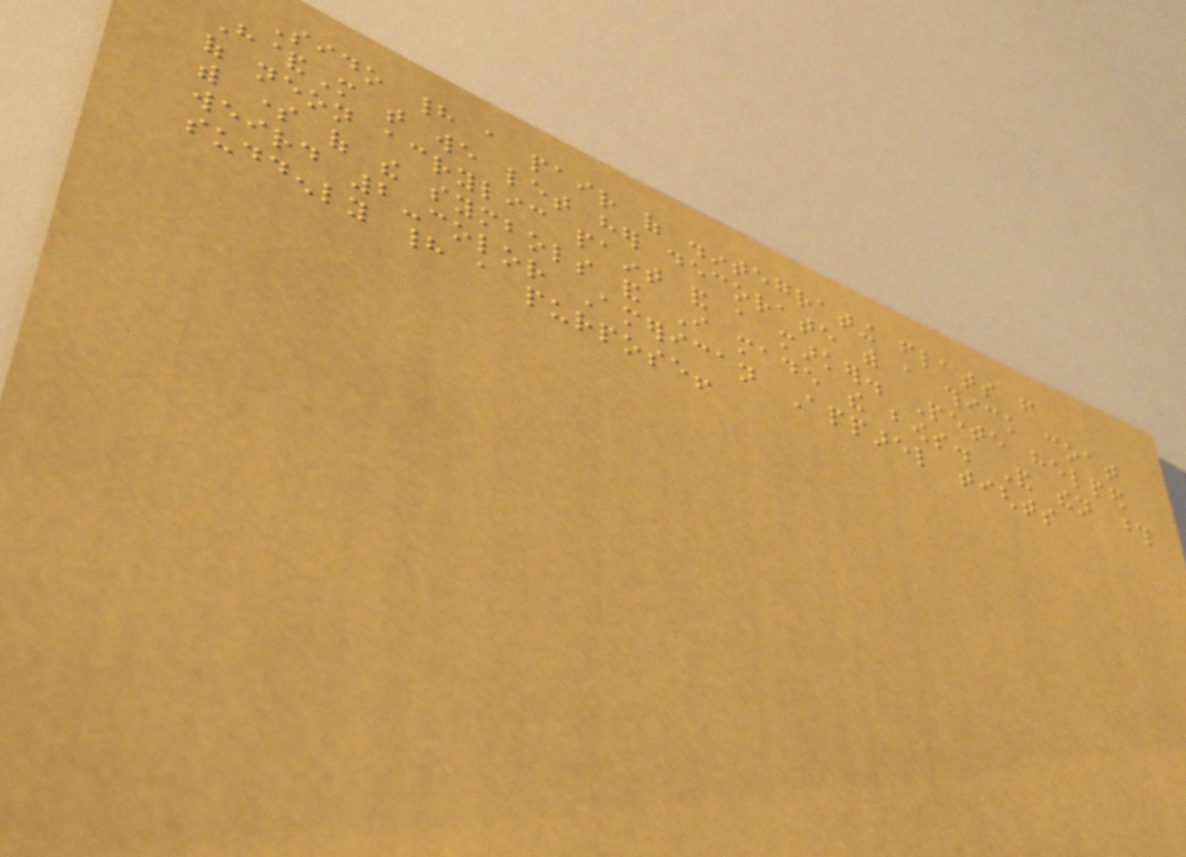Sido had a pair of disintegrating flats from
H&M that we let her decorate with a thick coat
of neon acrylic paint and a marker. Pete helped
with some of the symbols and I made the bows. And then those
weird 2-color American Apparel tights
suddenly had a purpose!
